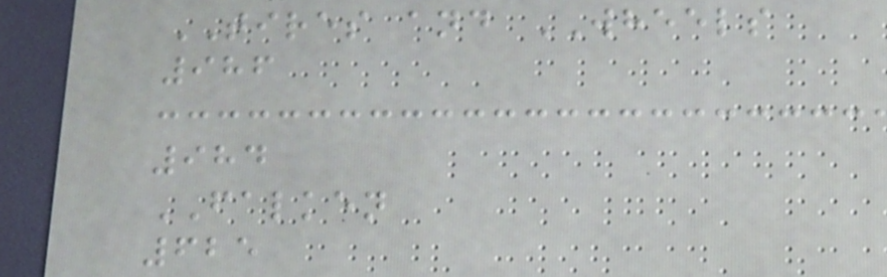TIRES and WHEELS
986
984
FALKEN
625
